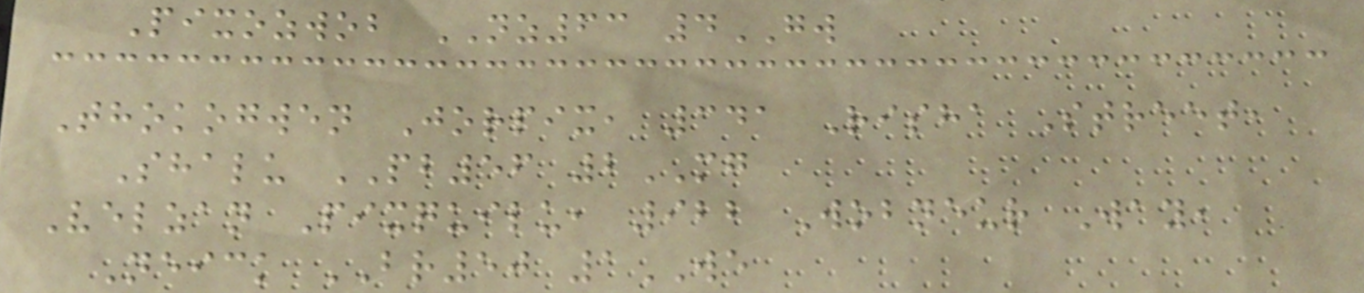Pixozwob NZ63 4GW
Thokogwen Jorpix, 341 Risha Street,
Shalu PB56 2MG
Velzan Pixquilu, 922 Wobneur Way,
Neick BR50 1WE
